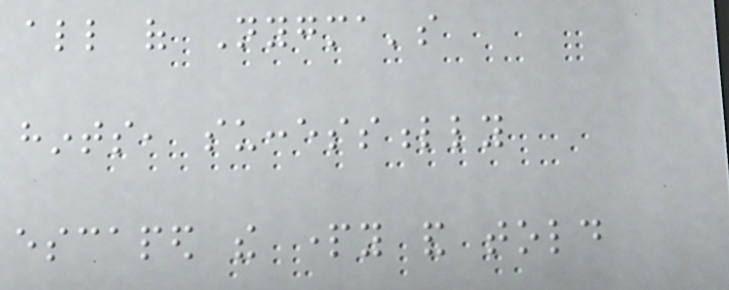all of Nygma's
hints, successfully
escaped the party and told
